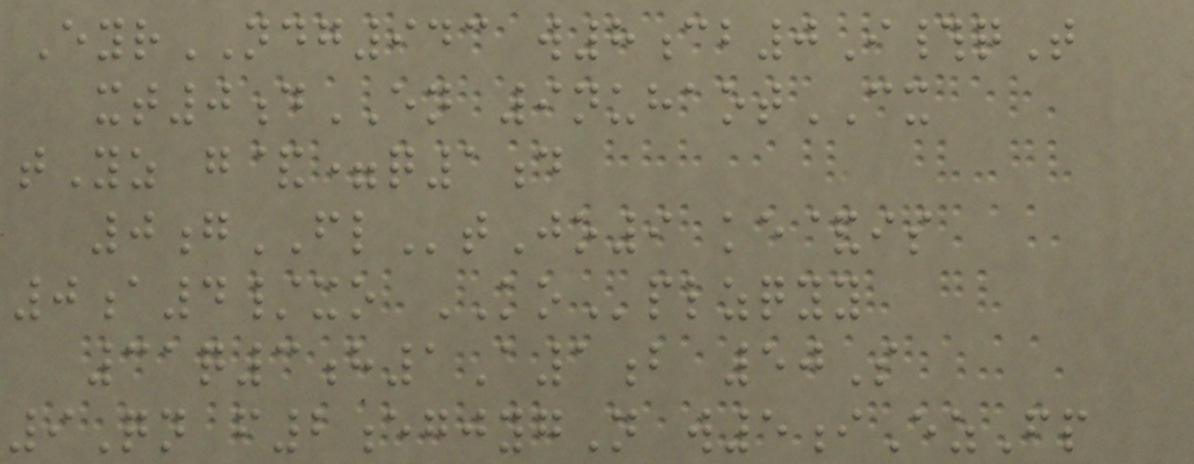EyrNDG943 w8cb0I#qT
xt0dEN 9nuhaotCX
tYz g&=q1d
0gFLtJo9 ke&is
0a4/xo KOplzqyy
31q3h1A1b 50S
9Qn f2egjygN w5iEzFp
